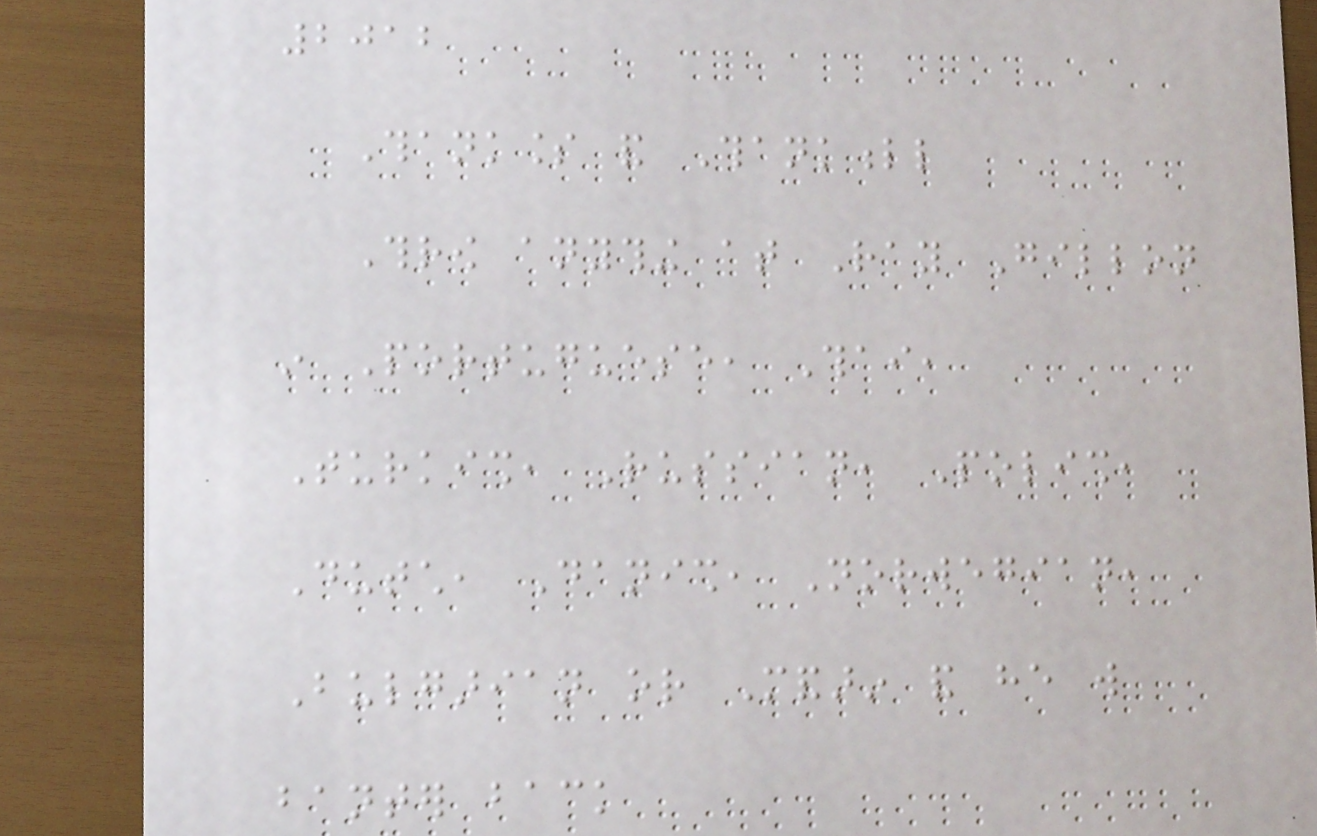2012
Thankless and Thankfull
Throw anything at Ray Gillon
in Portuguese, Thai,
Turkish, Russian, Polish,
Dutch, Danish, Norwegian,
Bulgarian or Mandarin and he will
banter back
